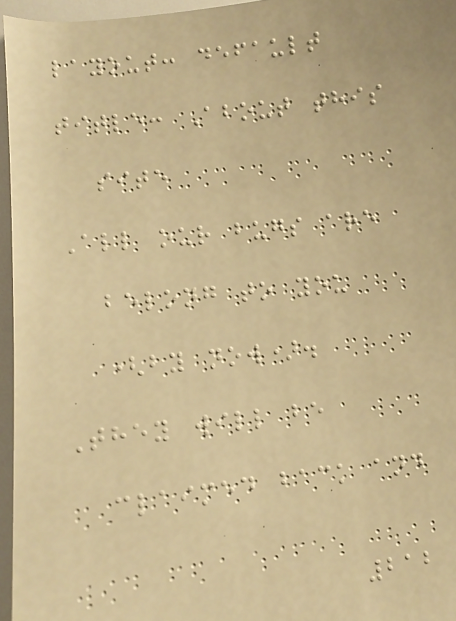layout: default
title: About this
site
All our bugs are
belong to you
(by now).
They will be
claimed back and
212
